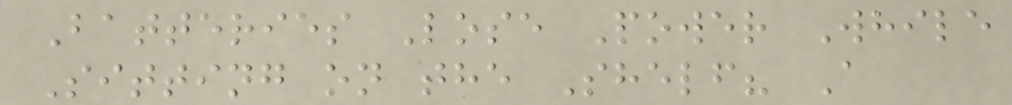Batteries Lose Power While
Sitting on the Shelf? A
